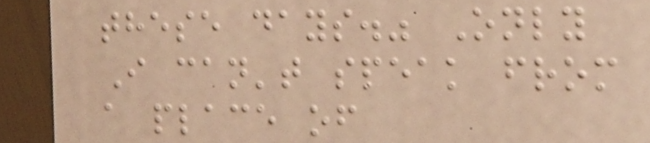these days." Only
I can't speak from
a place of
